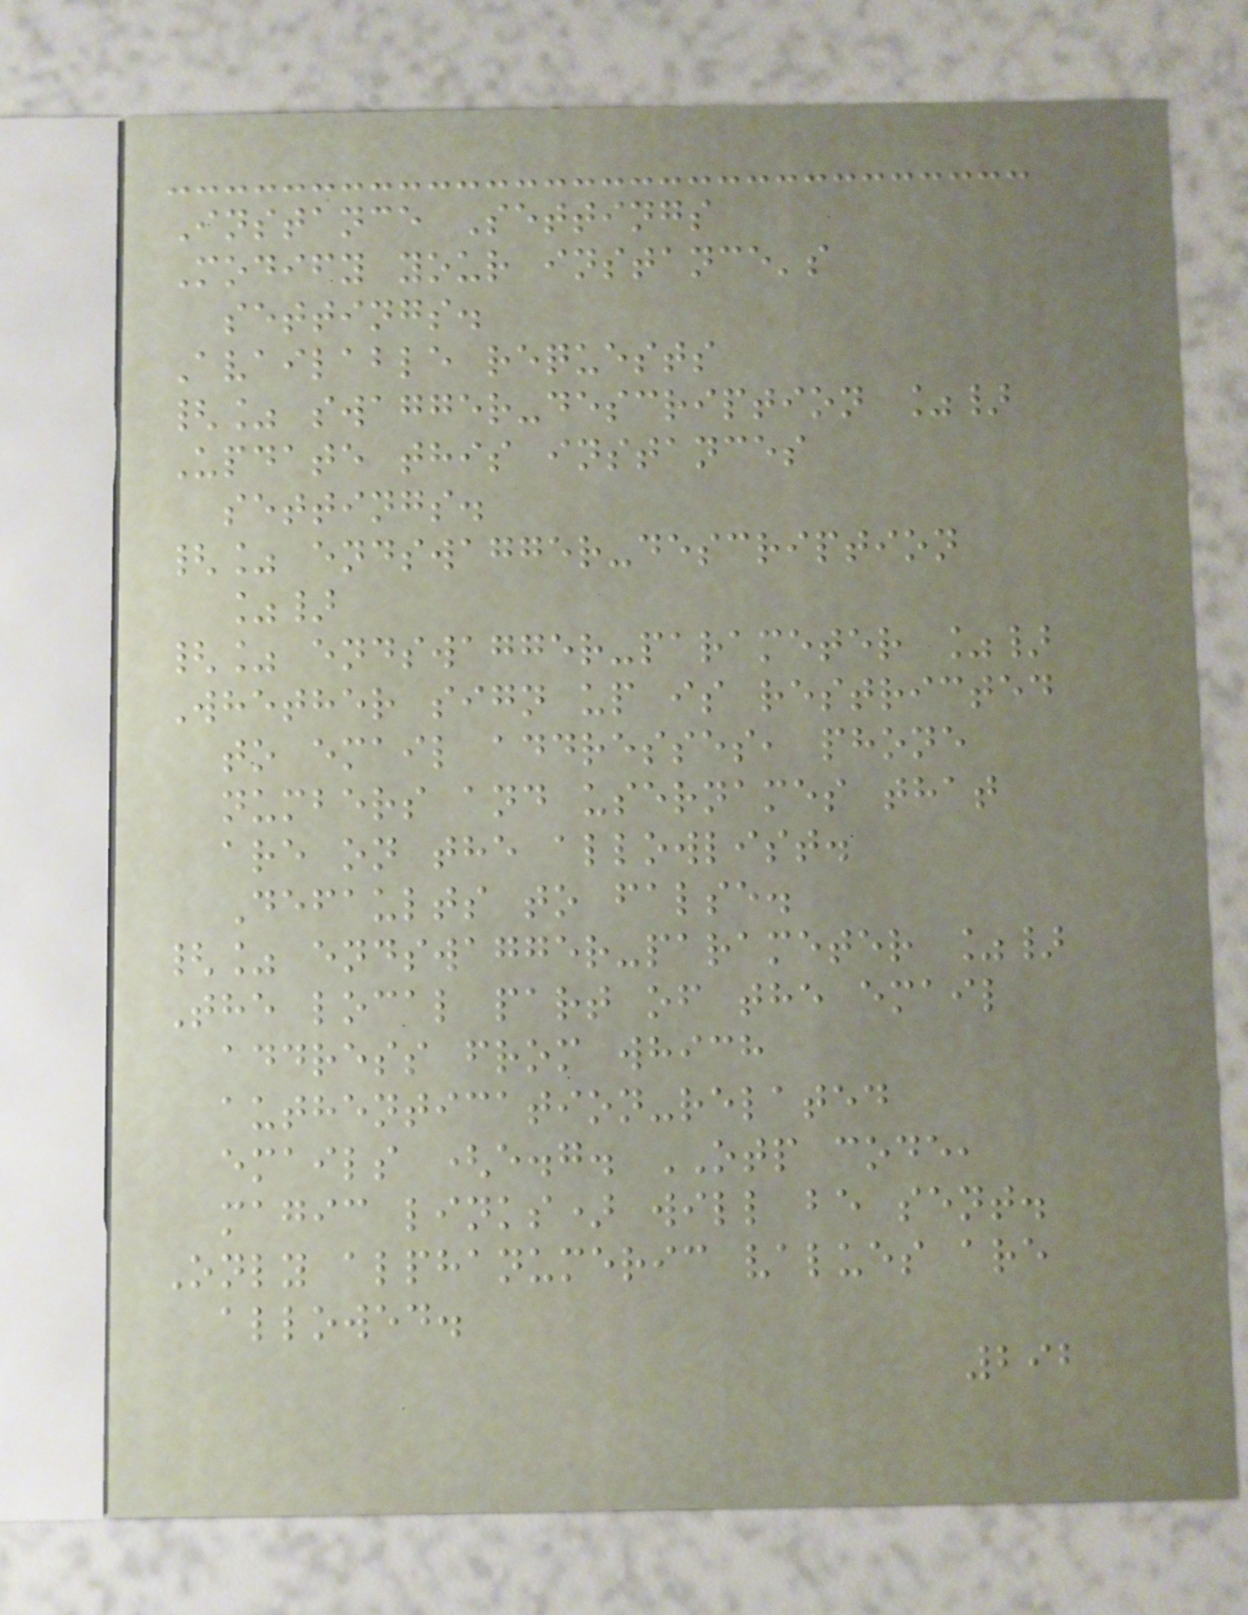Instance Settings
Modify your instance's
settings.
Available requests
{% swagger-description %}
Update this instances
settings.
{% endswagger-description
%}
{% endswagger-parameter %}
Whether sign up is restricted
to email addresses, phone
numbers and usernames that
are on the allowlist.
Defaults to false.
{% endswagger-parameter %}
The local part of the email
address from which
authentication-related
emails (e.g. OTP code,
magic links) will be sent.
Only alphanumeric values are
allowed.
292
